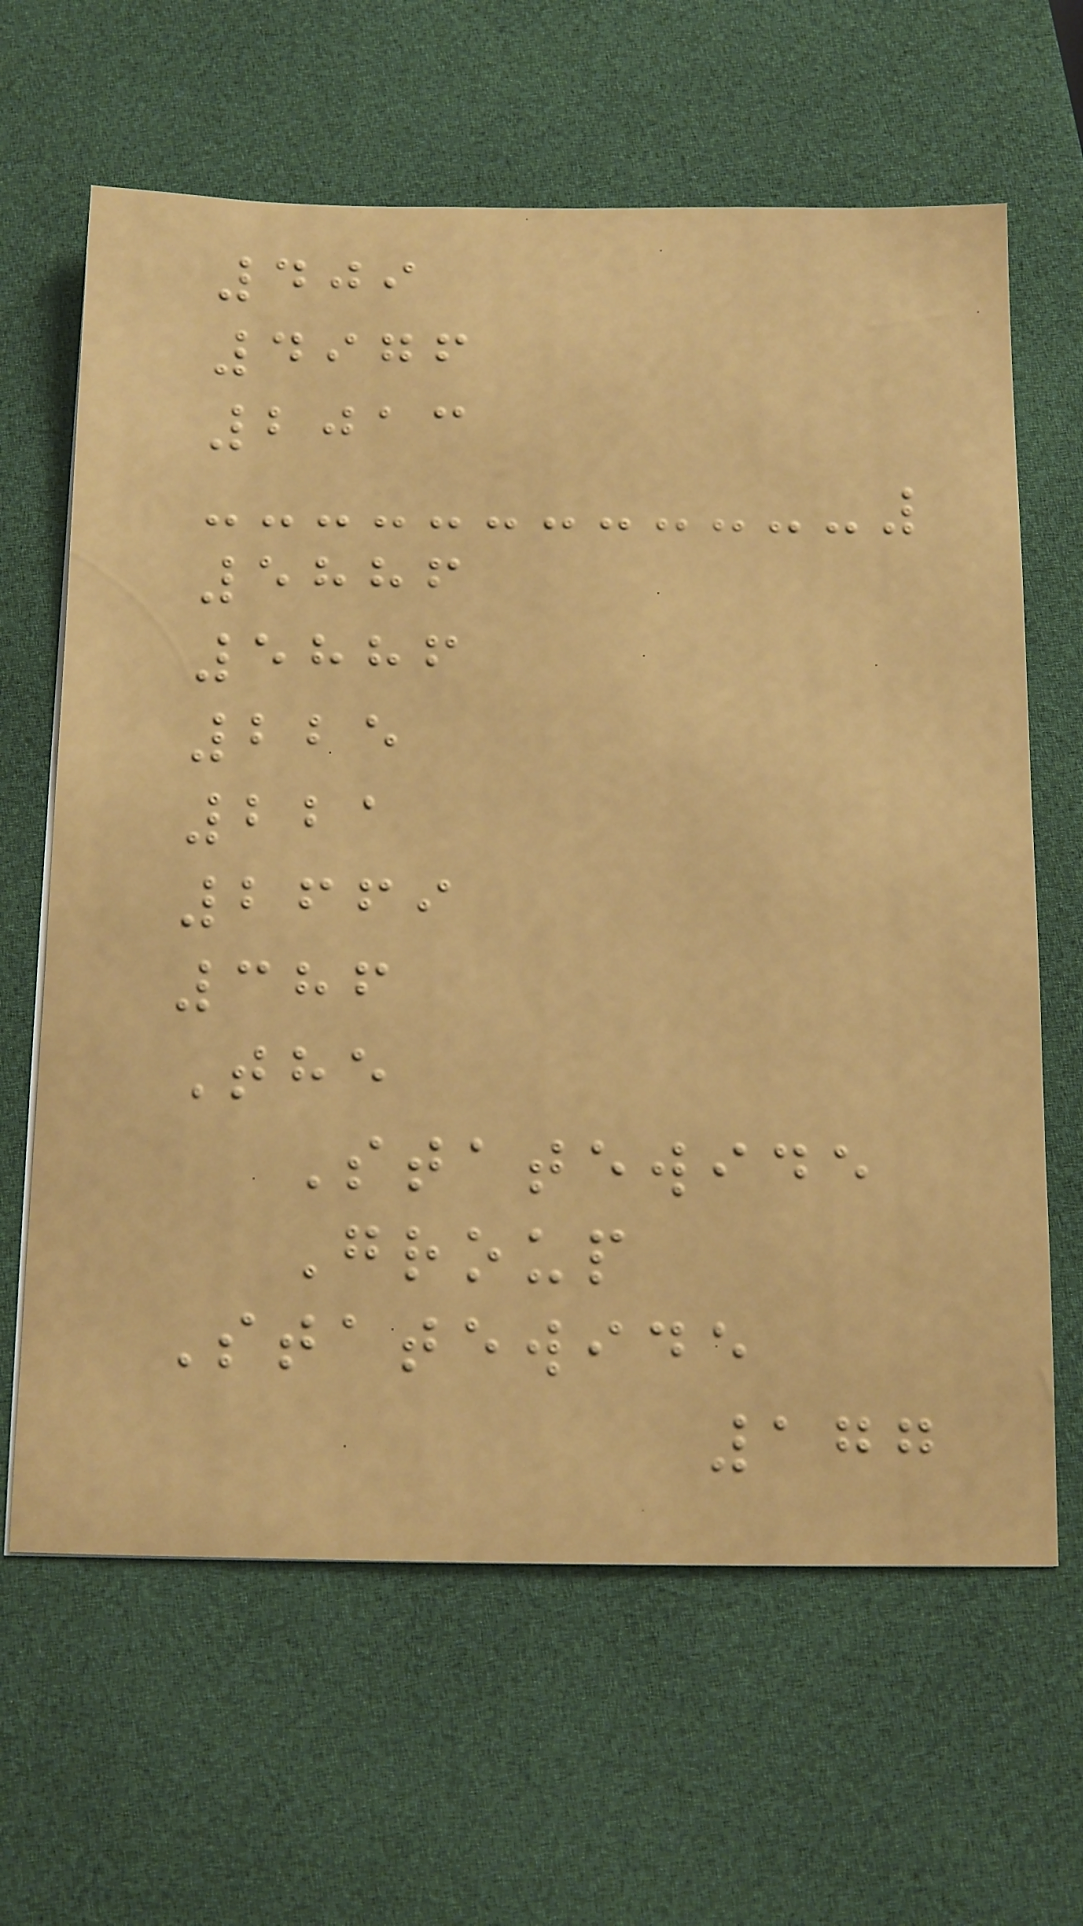409
4976
2013
5886
5886
225
221
2669
386
The
Statewide
Group
Statewide
177
